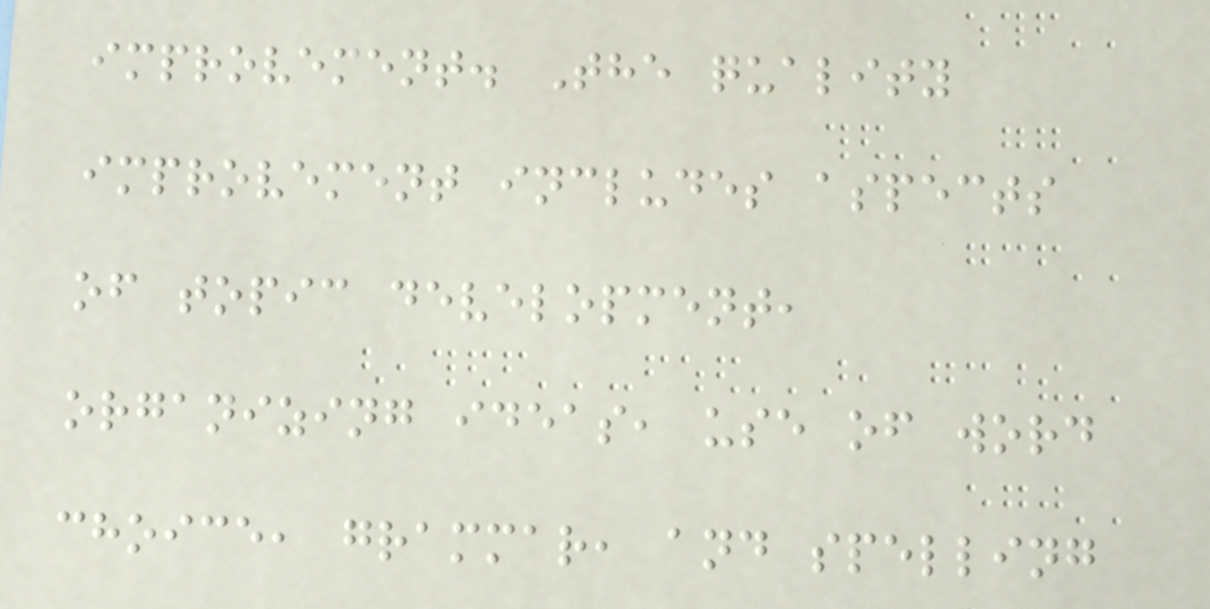improvement. The quality
improvement includes aspects
of topic development,
organizing ideas, use of word
choice, grammar, and spelling
